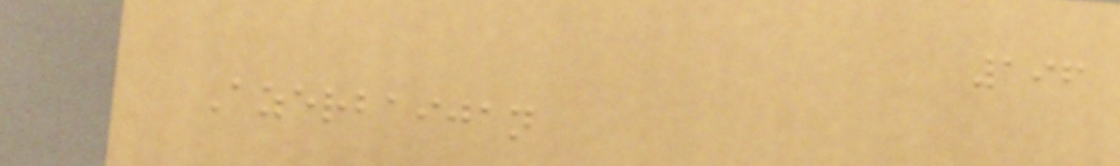196
Azerbaijan
